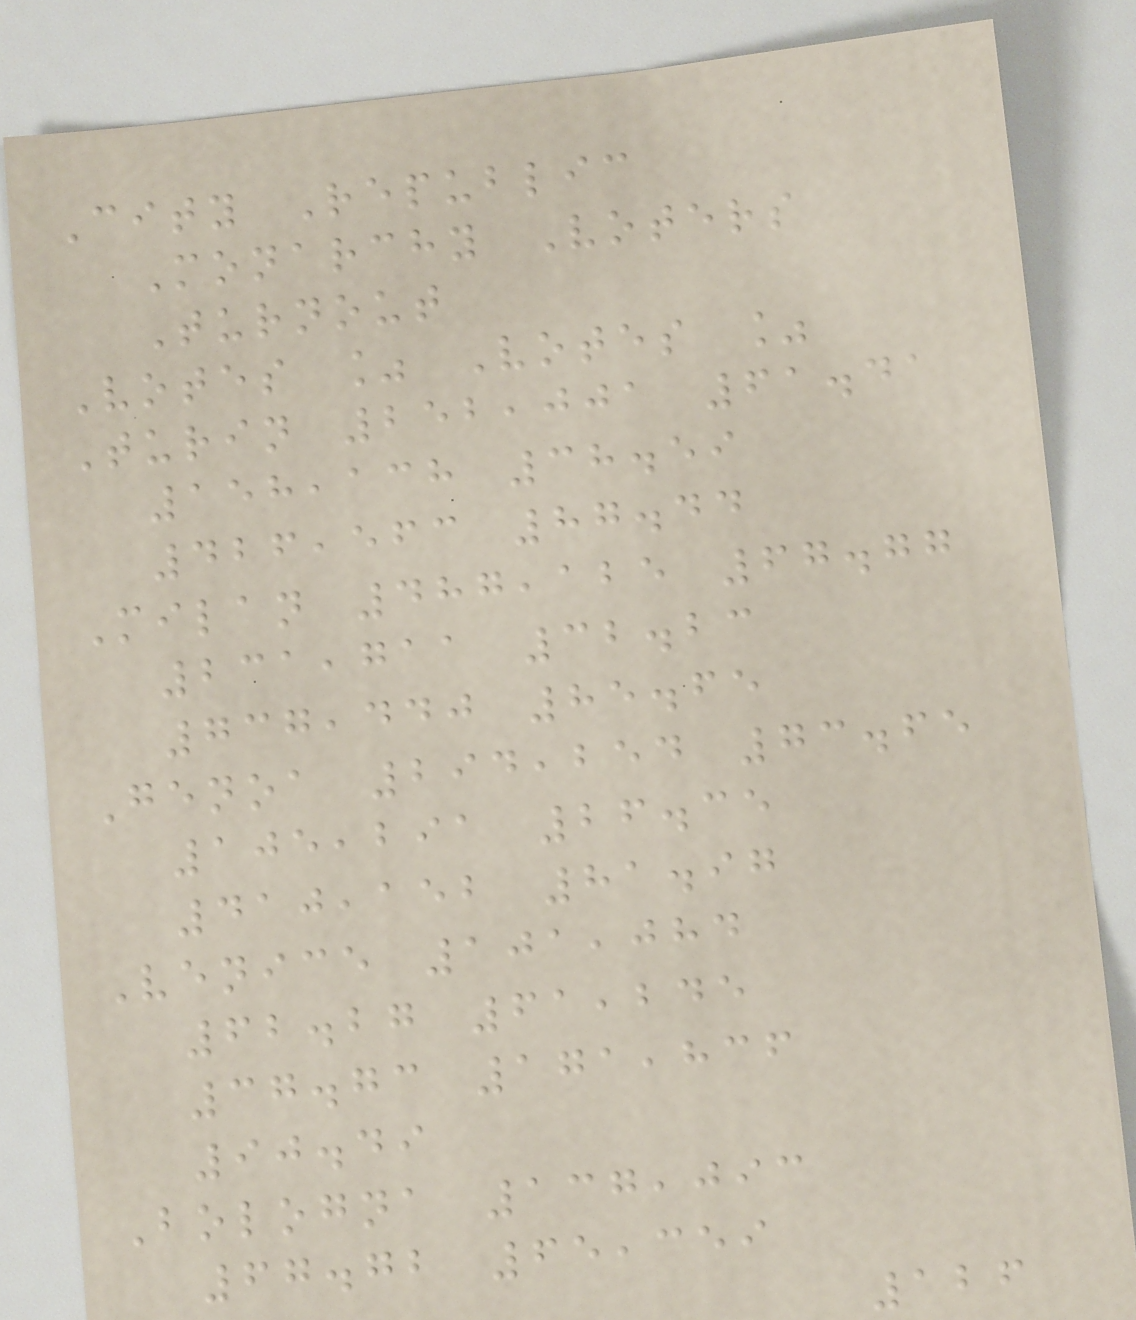City Republic
Monarchy Voters
Turnout
Votes % Votes %
Turin 252,001 61.41
158,138 38.59
426,563 87.44
Milan 487,125 67.77
231,711 32.23
737,440 85.65
Genoa 294,254 73.65
105,291 26.35
410,152 81.97
Venice 101,084
62.27 61,245
37.73 171,836
90.49
Bologna 137,093
67.72 65,359
126
